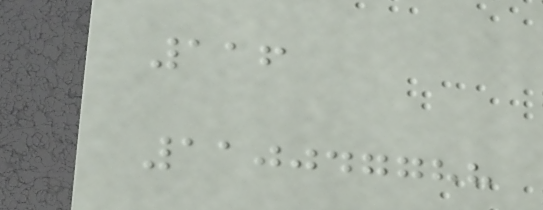116
110047788
